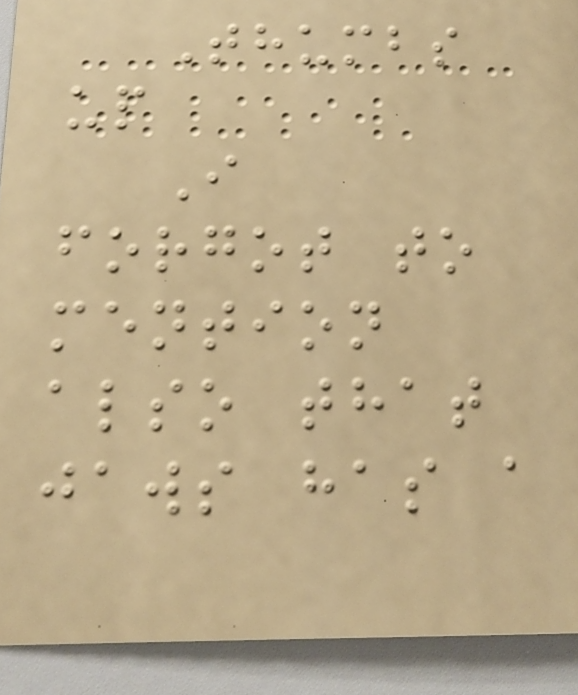Thumbs
up
I
forgot to
mention
also that
jaws has a
